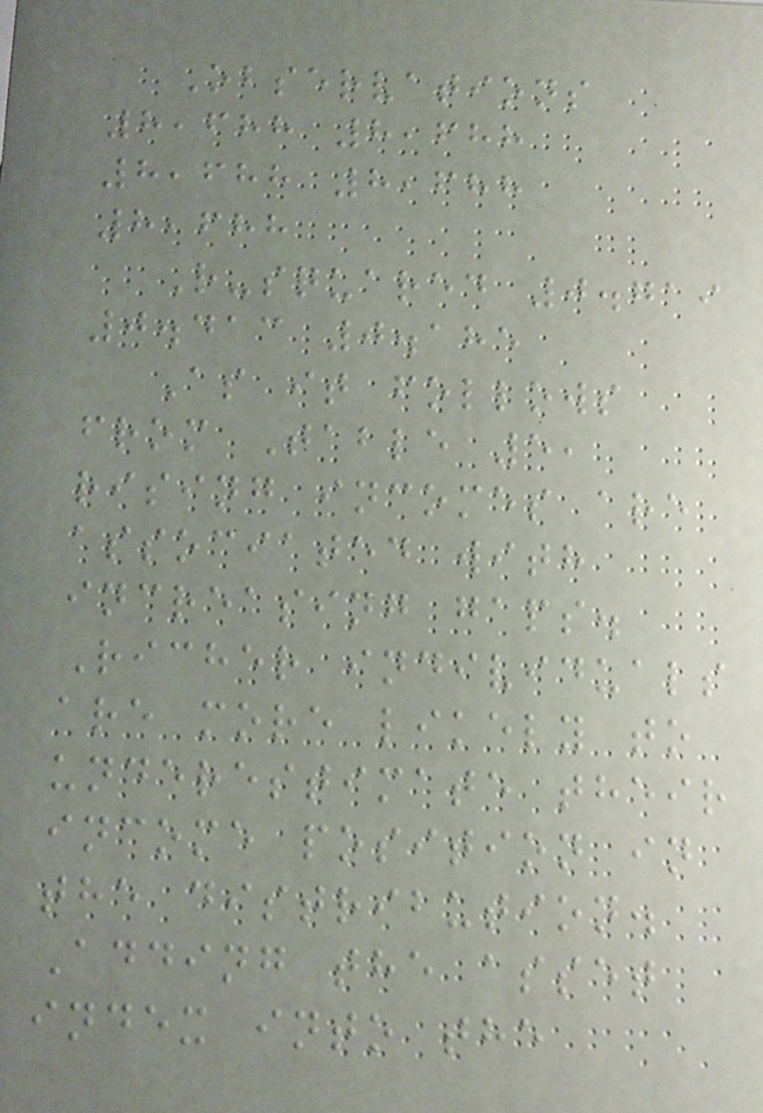Observations
8,688 8,688
8,688 8,688
8,688
R-squared 0.719
0.413 0.185
As it follows
from Table 5,
rising incomes are
associated with
increasing gaps.
Richer individuals
are more likely to
underestimate their
income position in
the distribution.
Adding the asset
index into the
